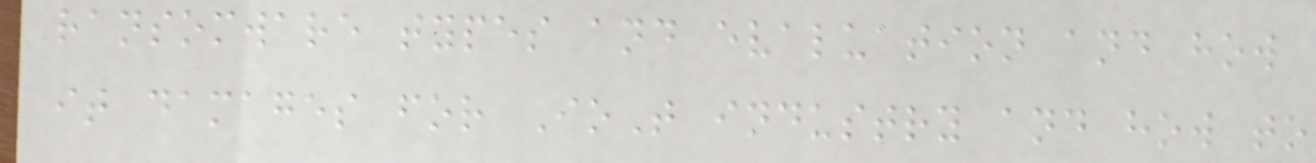ransomware types and evaluation and how
it damages for IoT industry and how to
